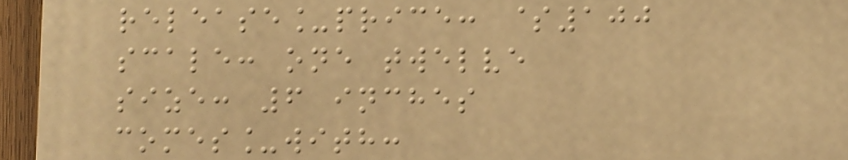release_price: $100
scale: one twelve
size: 6 inches
comes_with:
